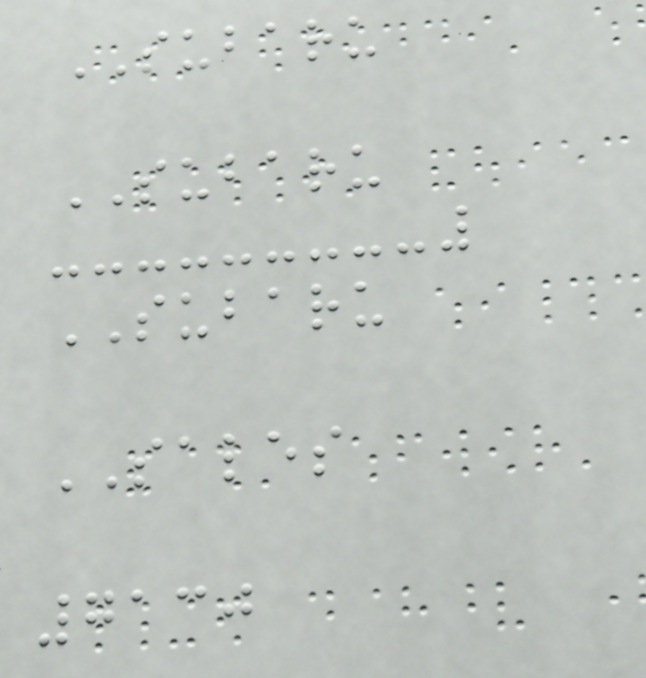SUBARU
SUBARU
SUBARU
SALES
7130
